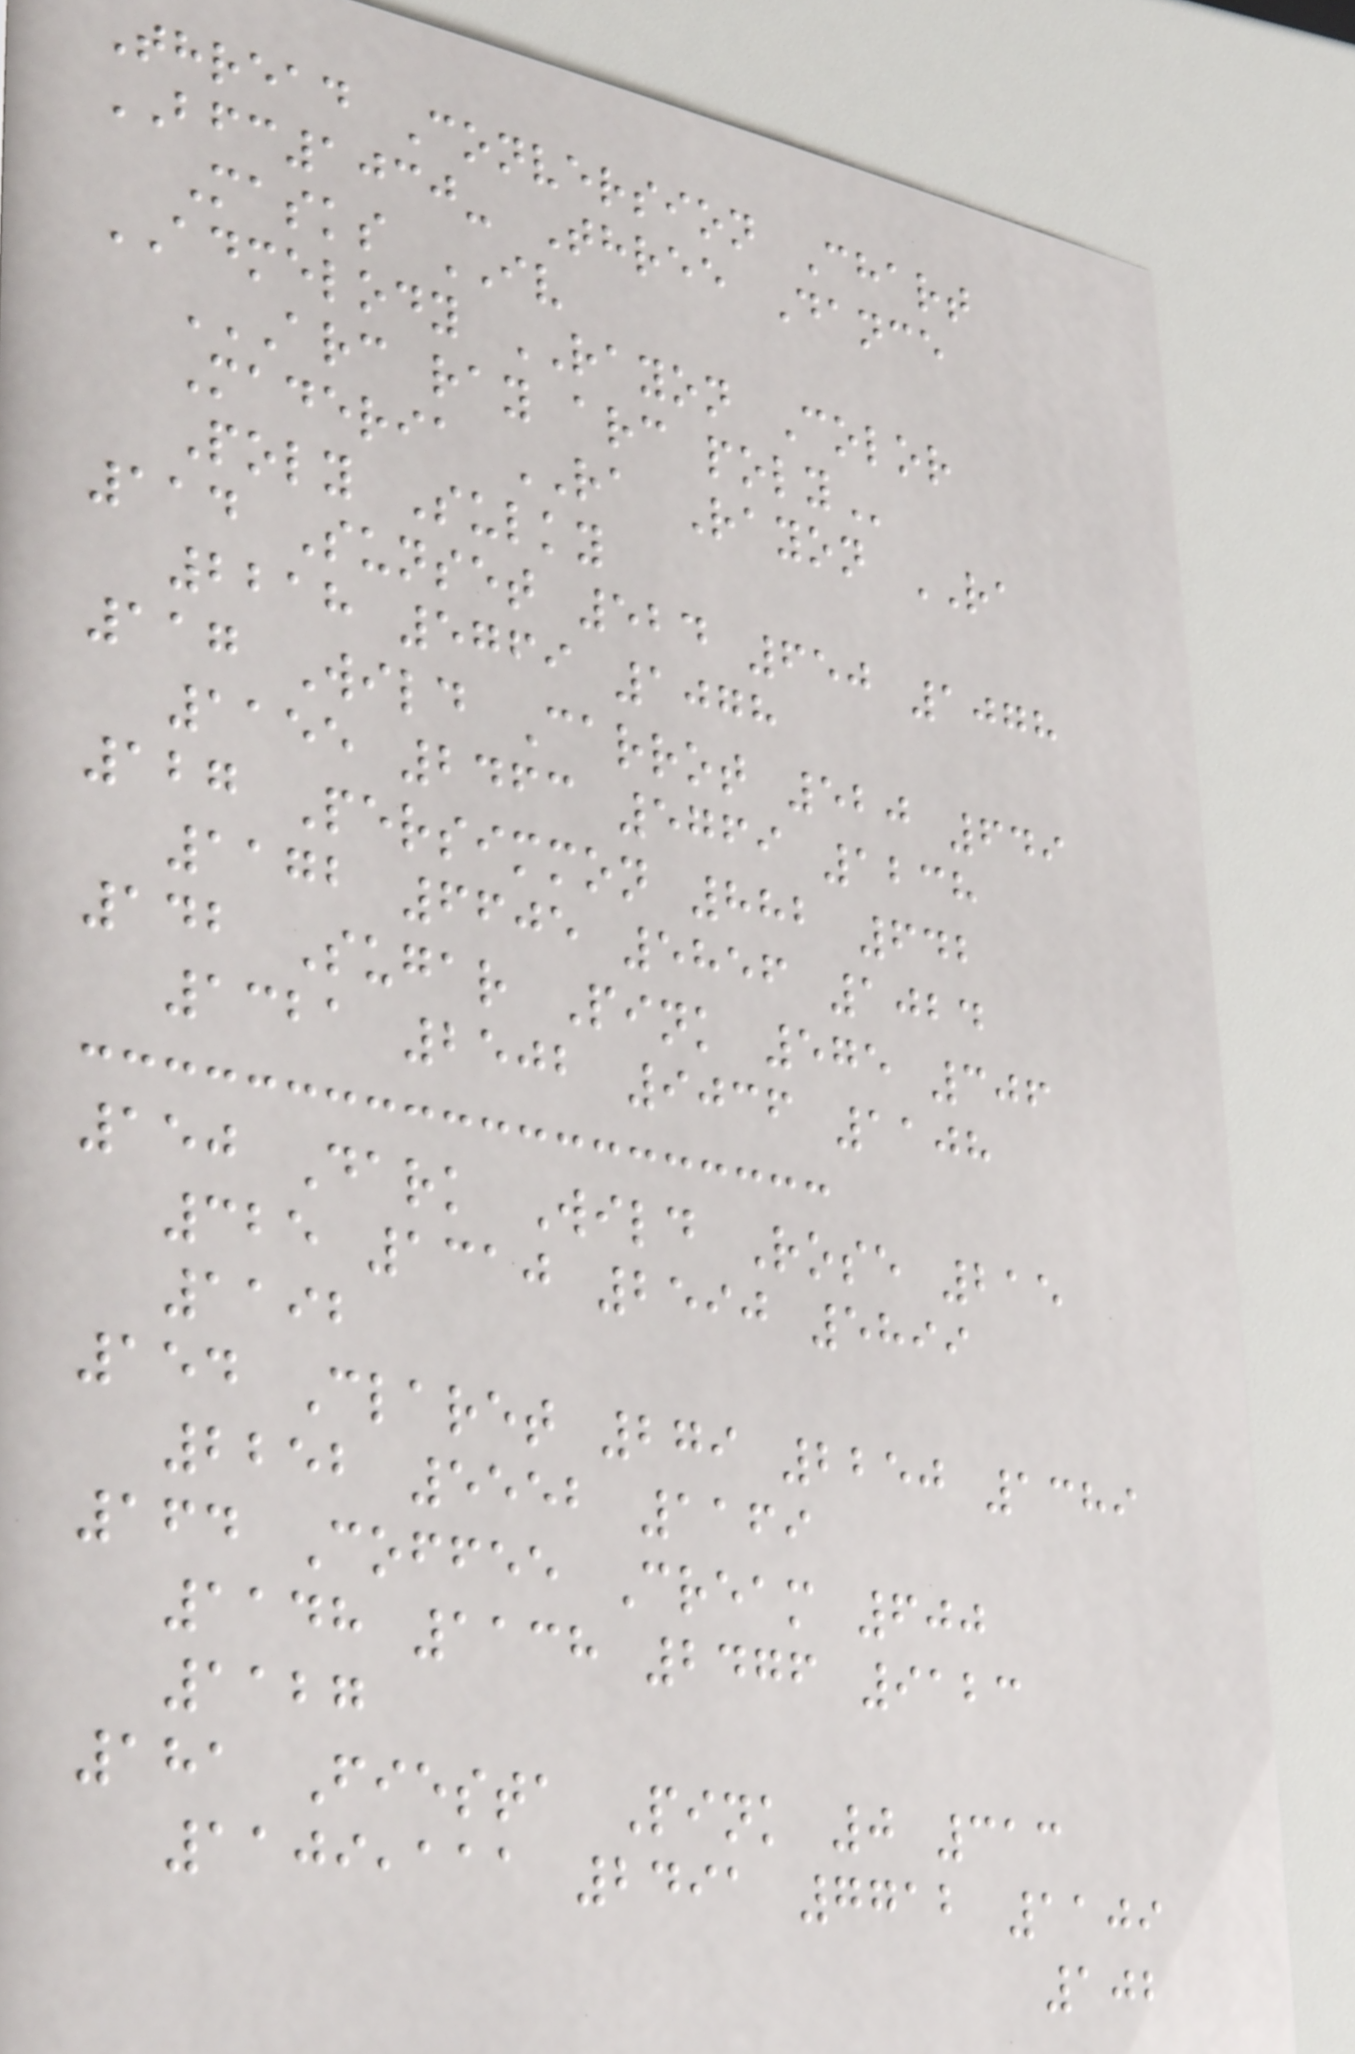Thread Conversion Chart
BFC1030- Three Dance
Masks IV
ADMELODY RAYON Color
ARC RAY ARC POLY
Maderia RA Rayon RA
Poly Sulky
114 Sunset 524 650 1078
2218 5769 1078
117 Wild Carrot 520 649
1155 2463 5769 1238
127 Persimmon 882 642
1172 6605 5856 1024
142 Sugar Pink 575 306
1321 2502 9036 1108
150 Dark Wild Rose 215
325 1310 2590 5899
1192
154 Claret 279 2250 1389
2252 5552 1169
164 Coffee Cream 600
1148 1138 2476 9123
1127
181 Fiesta Pink 0 313
1109,111 2491 7712 1109
102
